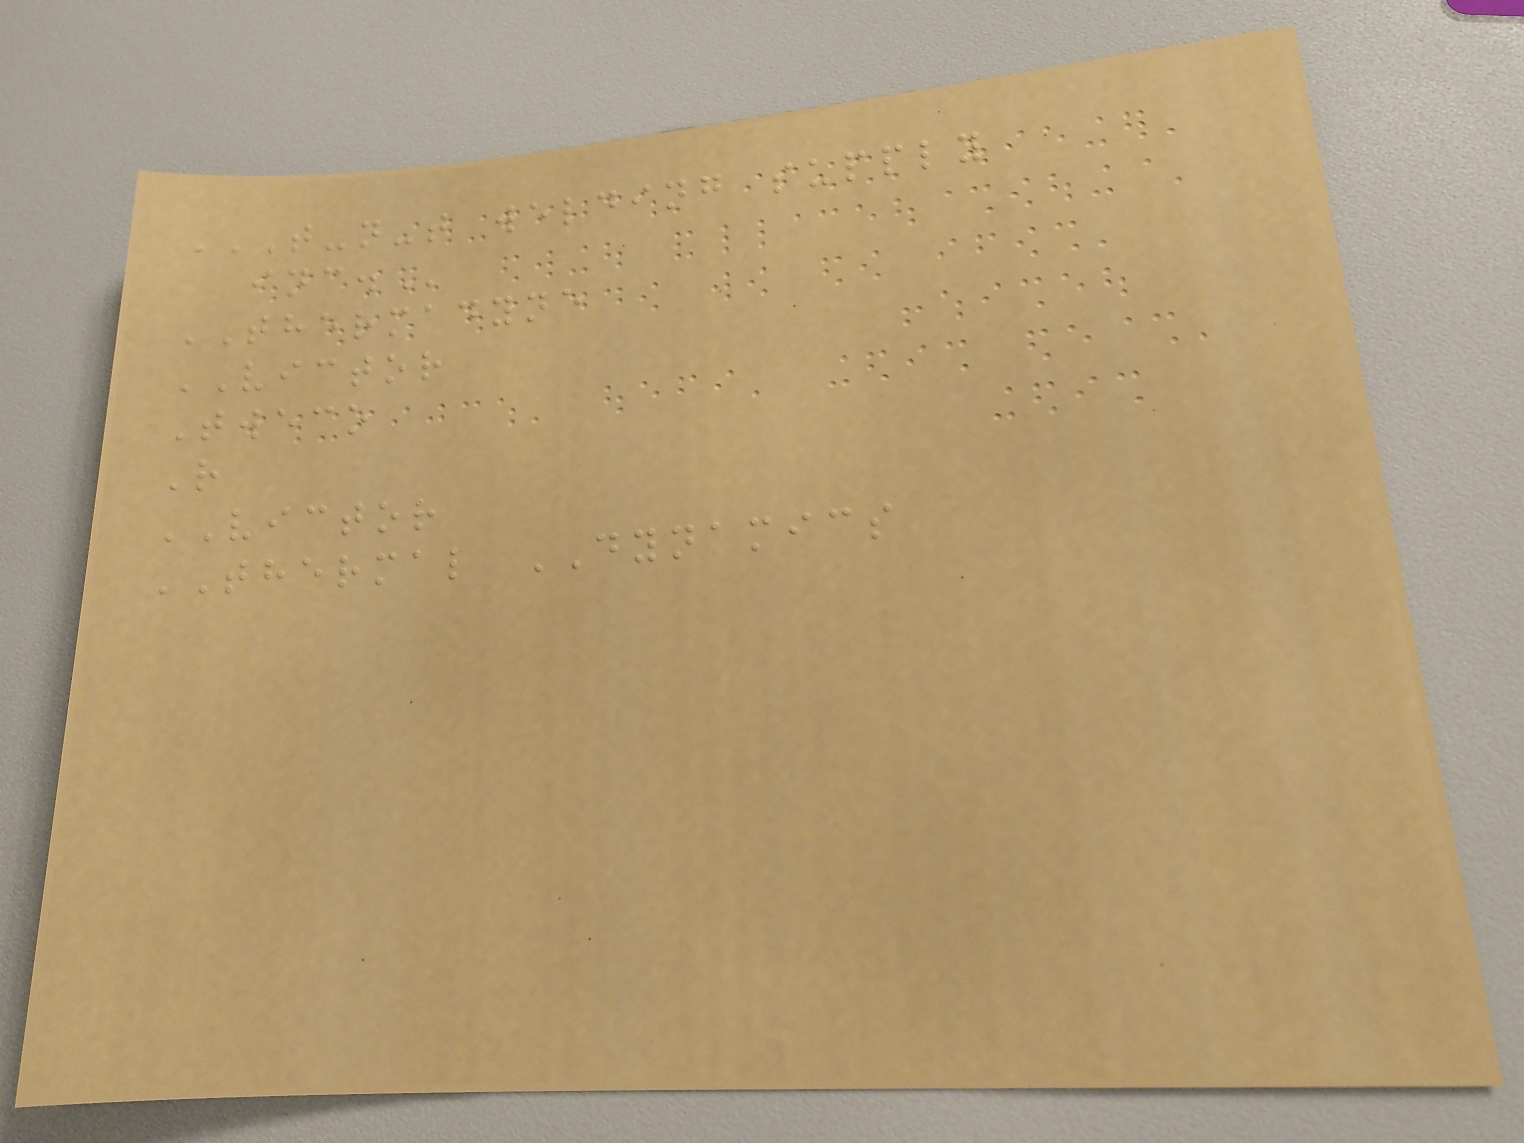T-N-T WELDING SUPPLY
INC.
THERMADYNE
VICTOR
Tweco
R
VICTOR
THERMAL DYNAMICS
